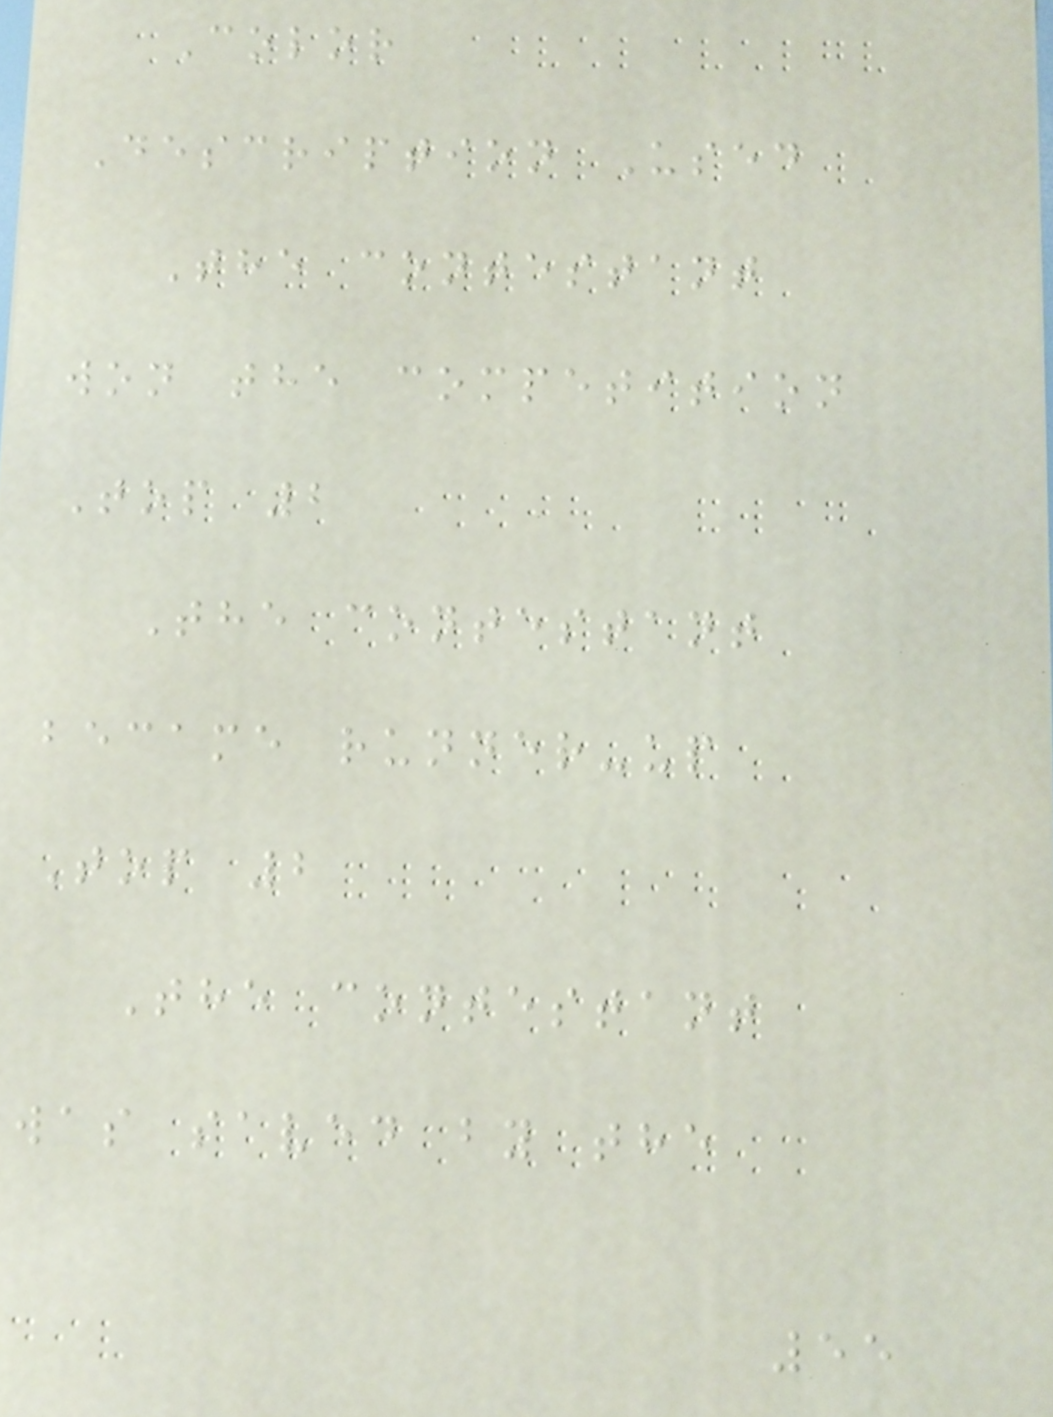Color
Description Used
The contestant
won the competition
Top 2
The contestant
became runner-up
Top 2
The contestant
was saved by the
55
